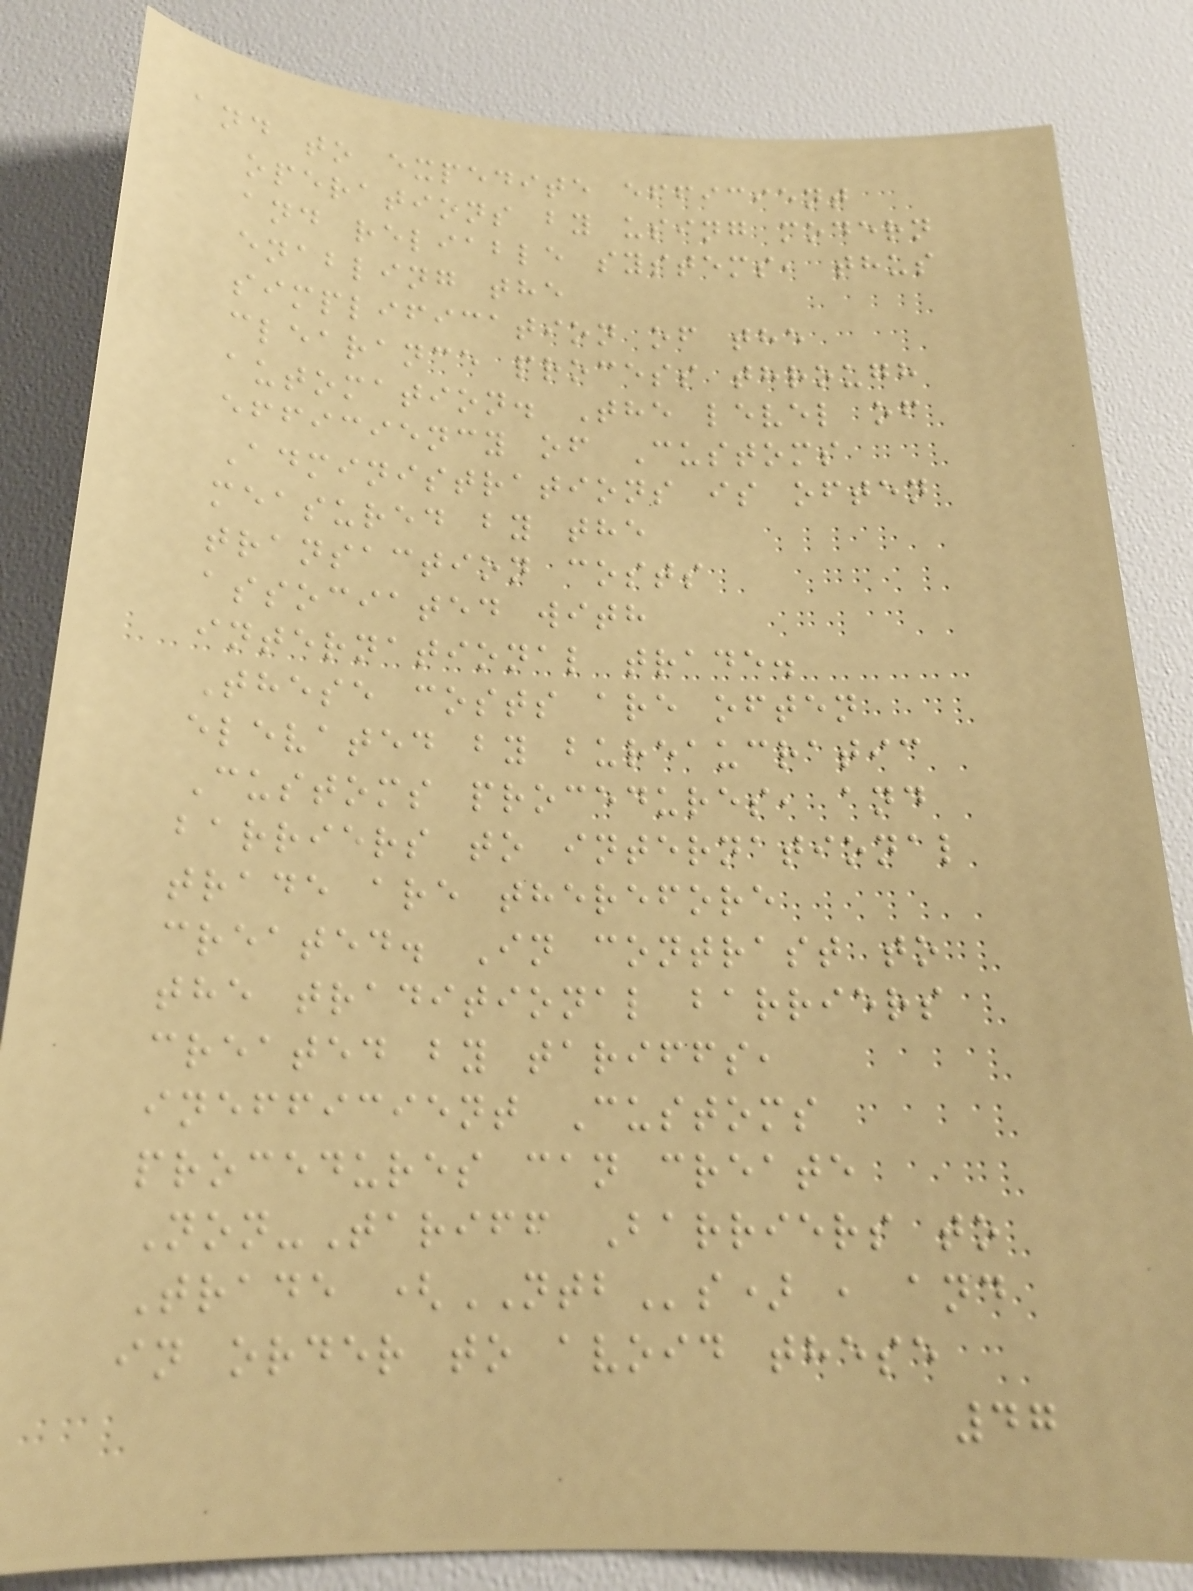and to expedite efficient
operations by using modern
and reliable systems, thus
enabling the
simplification of the
clearance process through
automation. The level of
efficiency of Customs
Administrations is often
measured by the
transaction costs
associated with
international trade.
These costs are often
elevated by bureaucratic
Customs procedures, and
barriers to international
trade are therefore
created. In contrast to
the traditional barriers
created by tariffs,
inefficient Customs
procedures can create
Non-Tariff Barriers to
Trade (NTBs) , and
in order to avoid these
47
